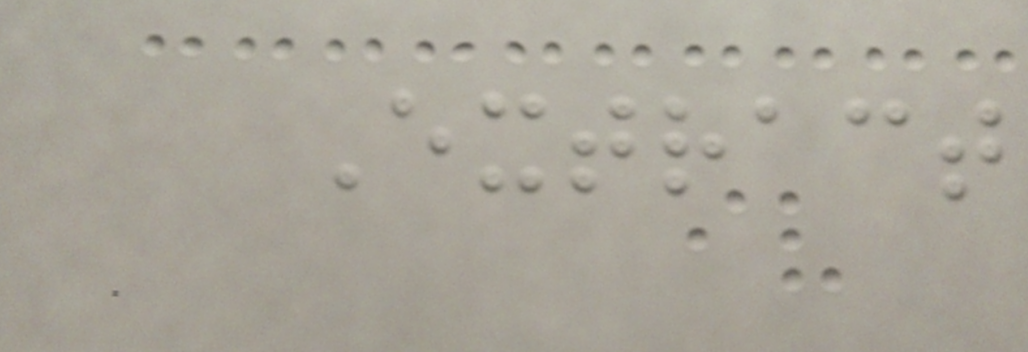Extract
